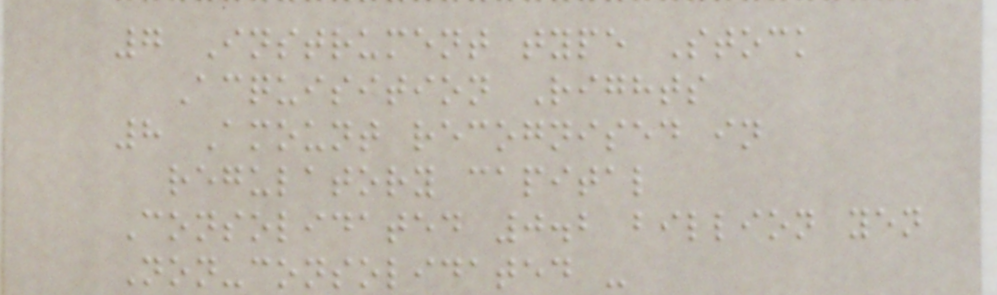7 Instrument type Stock
Acquisition Rights
8 Amount recognised in
regulatory capital
Consolidated 0.2 billion yen
Non-consolidated -
